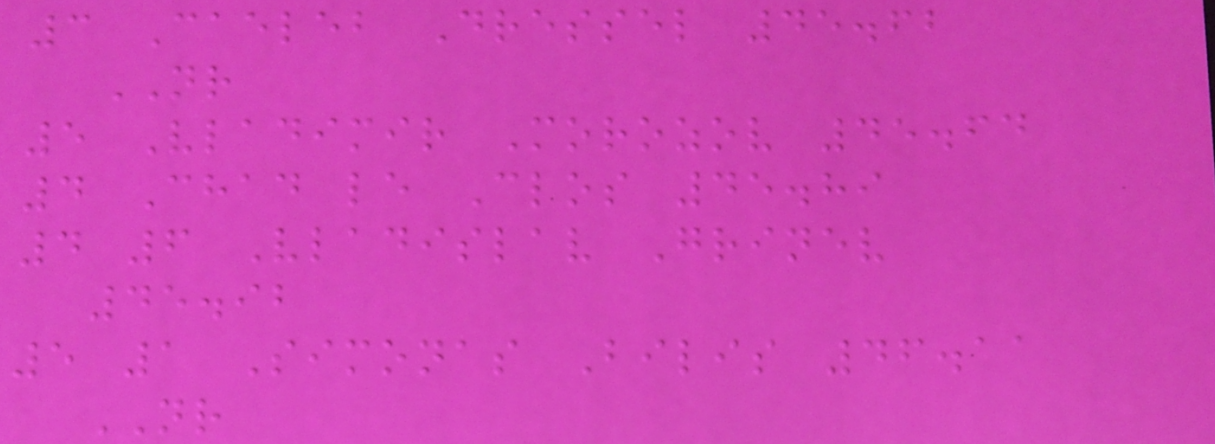3 Caeleb Dressel 45.62
NR
5 Vladimir Morozov 45.64
4 Chad le Clos 45.89
4 6 Vladislav Grinev
45.92
5 1 Simonas Bilis 46.11
NR
